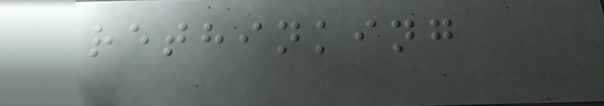rethinking
